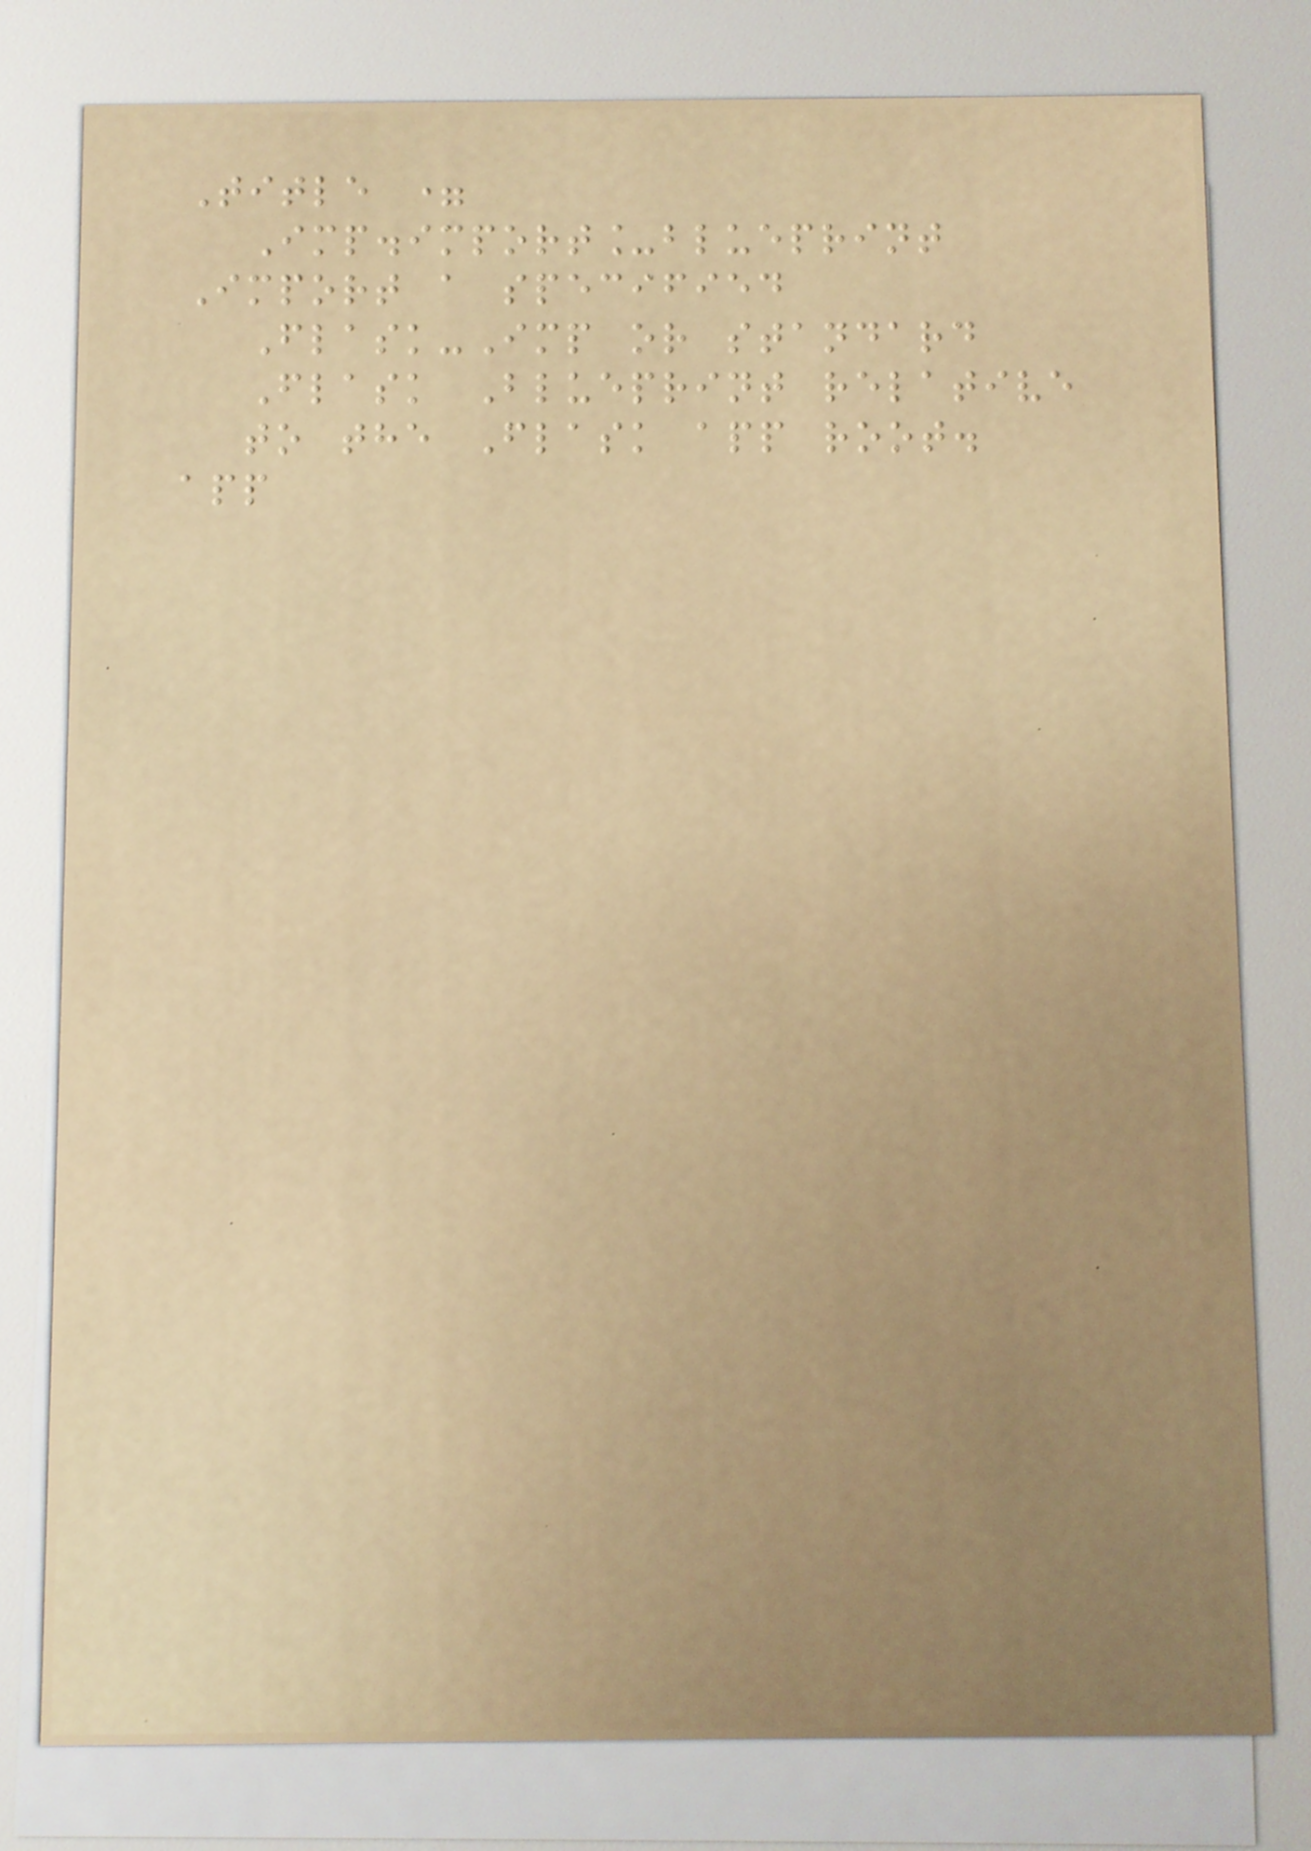Title =
Imp.import_blueprint
Import a specified
Flask-Imp or standard
Flask Blueprint relative
to the Flask app root.
app
